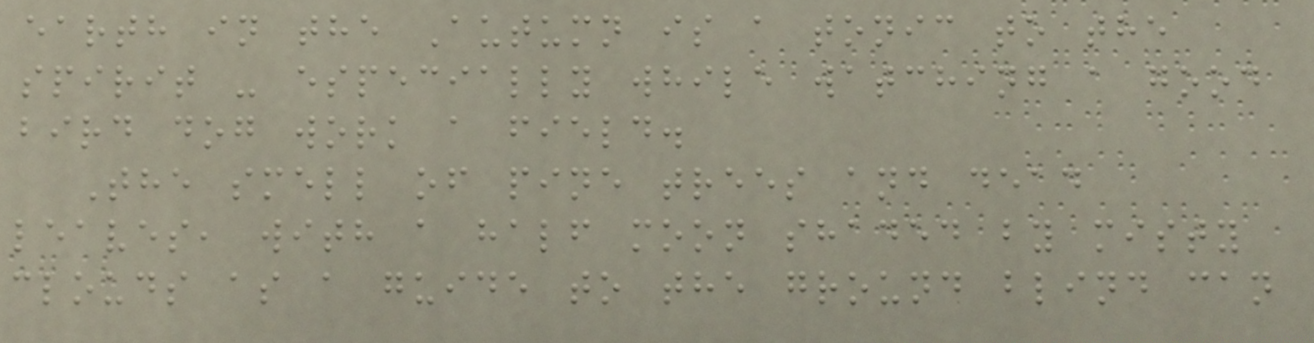earth in the Autumn is a tonic to the
spirit - especially while watching a good
bird dog work a field.
The smell of pine trees and dead
leaves, with a half moon shaded by misty
clouds as a guide to the ground blind can
